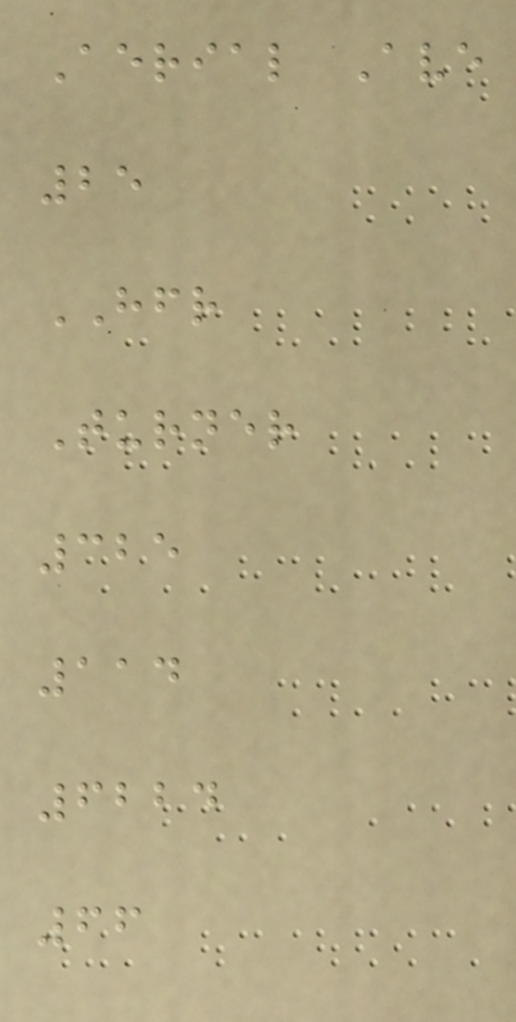Aerial Ave
25
HFR
Turner
325
114
6224
66
